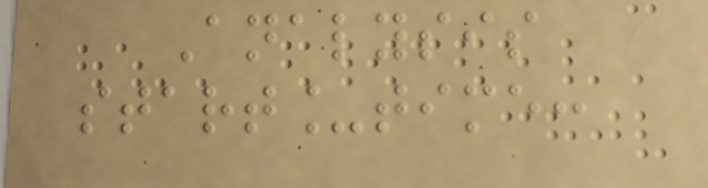Analysis
start_time:
